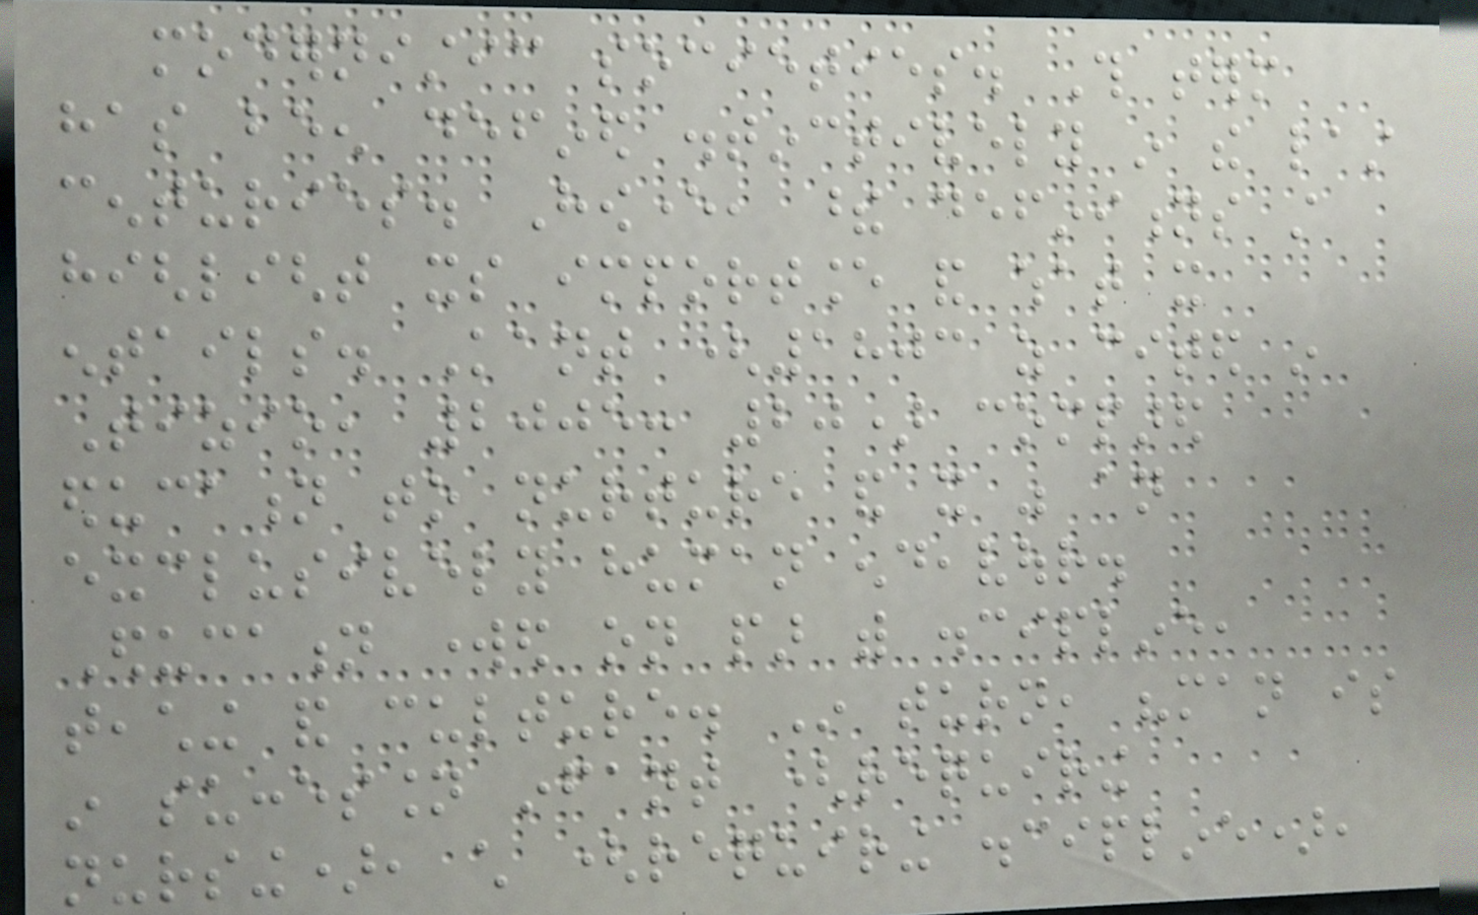modernistic societies. This term
has been defined distinctively in the last
centuries. However, these definitions still
highlight its importance and what it
entails. Kant (1803 as cited in
Tizio, 2005: 20) compared
education to nurture and it was an
exclusively human endeavour.
Education worked on par with discipline,
teaching and culture. In turn, "man is
in succession infant (requiring
nursing), child (requiring discipline),
